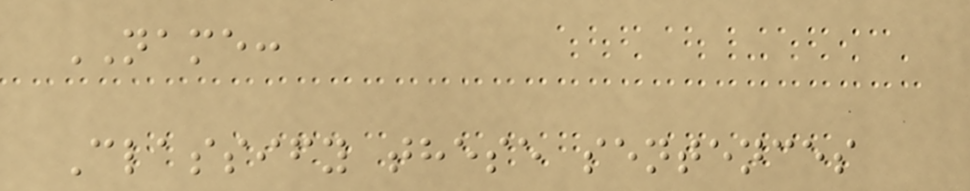NAME:
Classify these sentences
